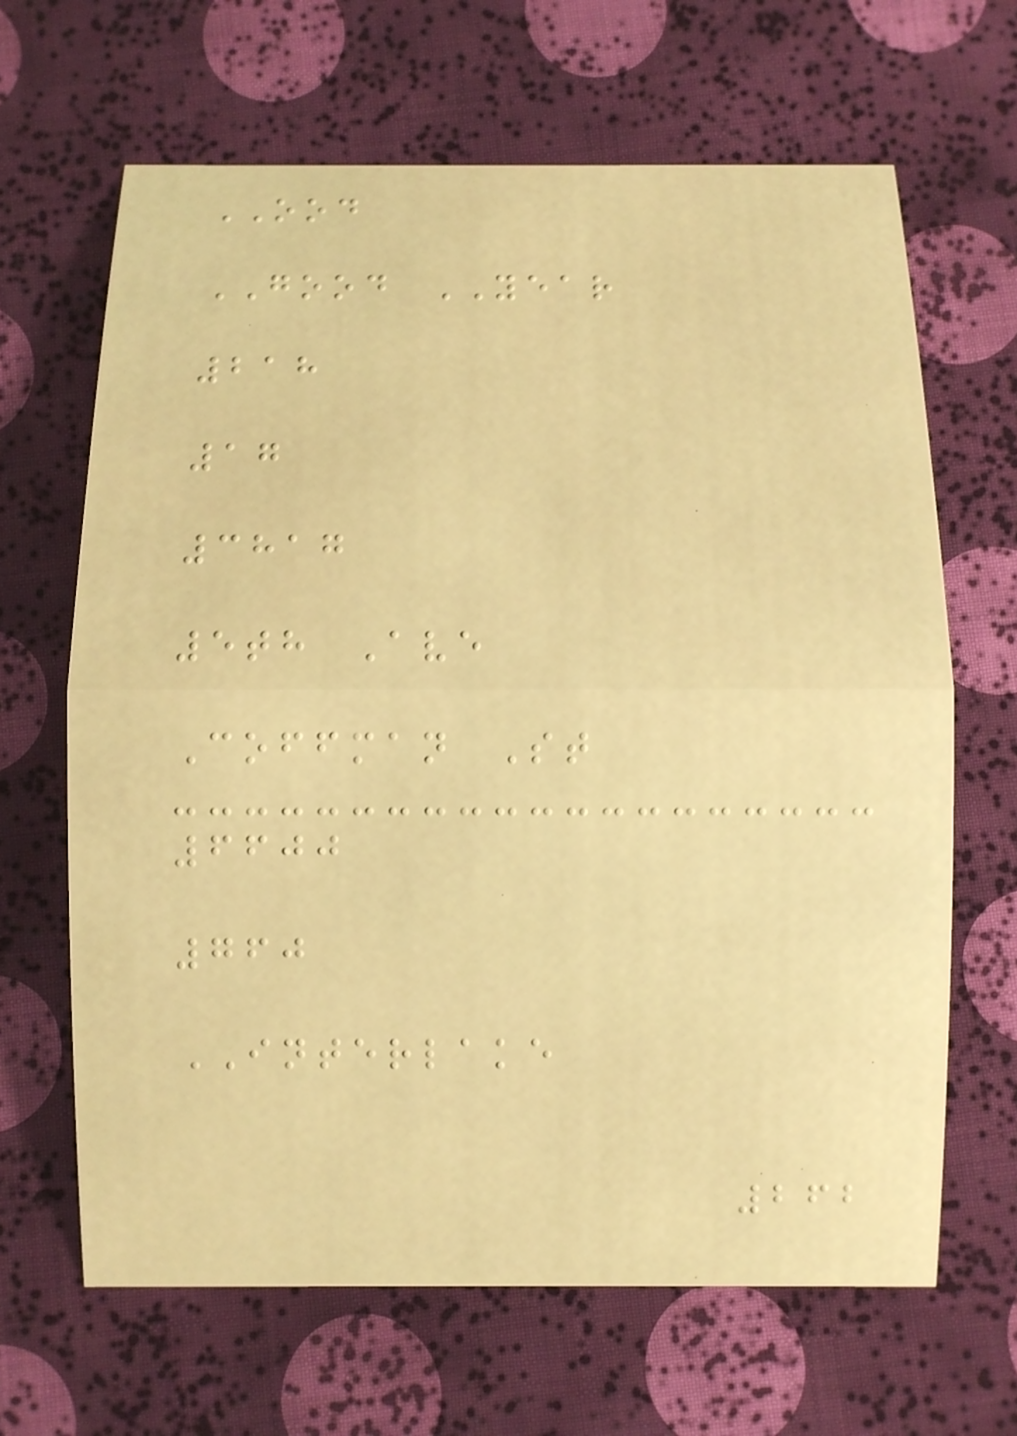OOD
GOOD YEAR
218
17
3817
5th Ave
Coffman St
6600
760
INTERLAKE
262
